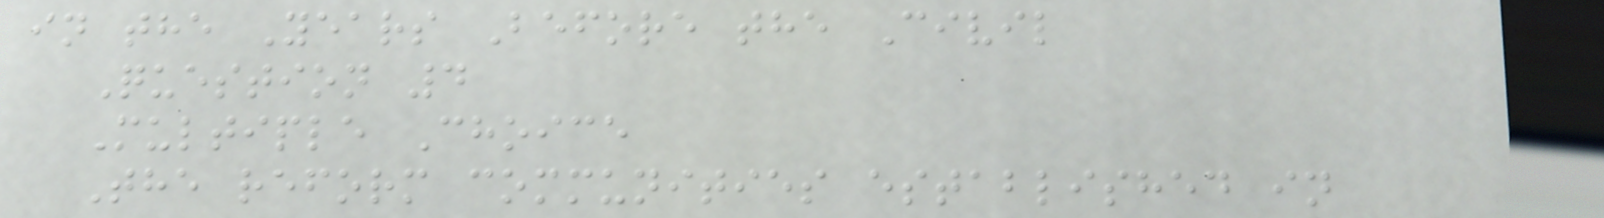in the Years Before the Civil
Question 4
Multiple Choice
The reform communities established in
